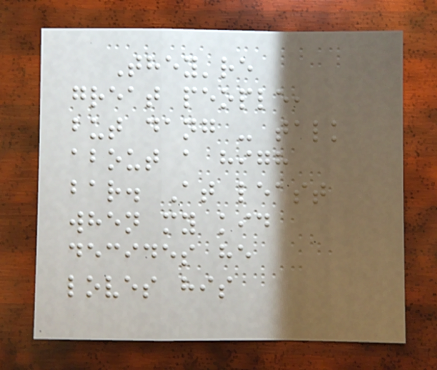They're
great people,
but dang - talk
about a high
bar. At least
when my kid
decides he
loves his
